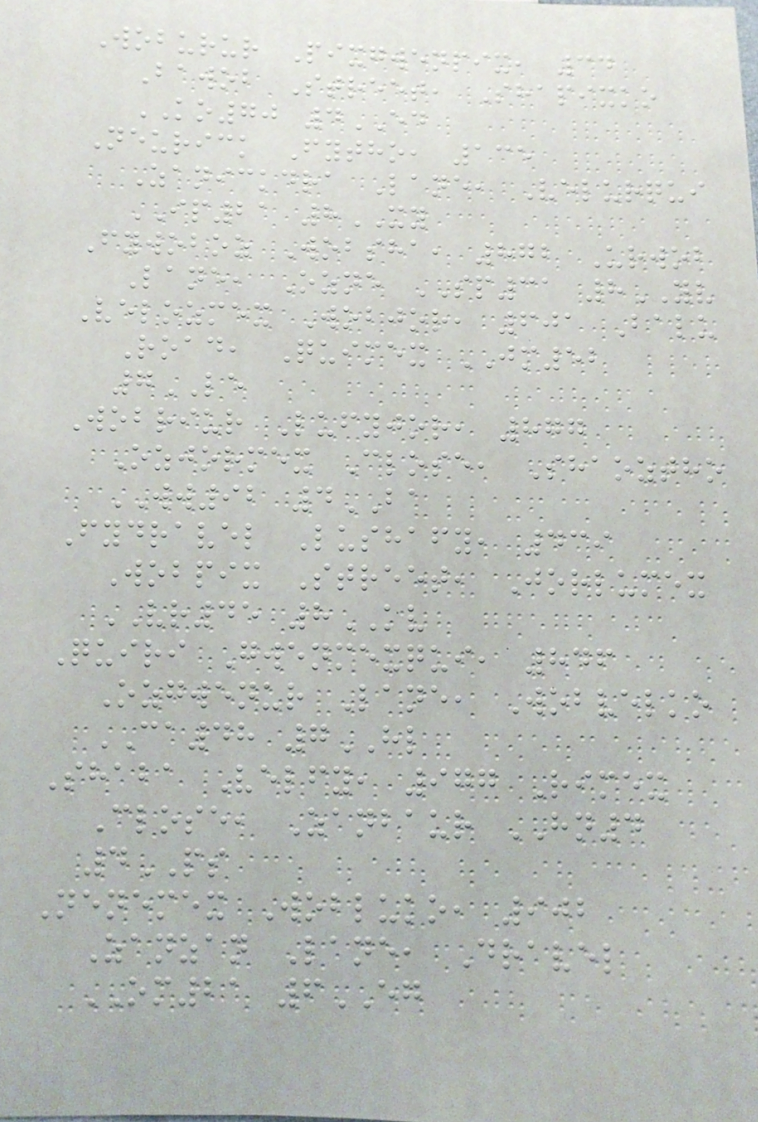Woburur Pixgwenpix, 34
Bawob Street, Shapixko
KO70 4ED
Neurick Fytho, 135
Zanickdra Lane, Velurqui
IP21 8XY
Fywoboz Wobsha, 872 Urwob
Lane, Ozne SP31 8YV
Velozmex Wobjor, 601 Balu
Road, Quimex JM52
7LE
Wobriur Lufyjor, 877
Ozjormex Close, Shaoztho
WW92 4BA
Fydravel Lushafy, 439
Wobpix Street, Jorlumex
VR45 8KV
Quiri Gwenmexqui, 846
Ozgwenur Lane, Wobvelko
CA48 7HL
Shaba Velfy, 977 Rimex
Close, Zanbaur HN4
4PS
Nenemex Wobluko, 902
Zanzan Lane, Dravel
OM21 6EG
